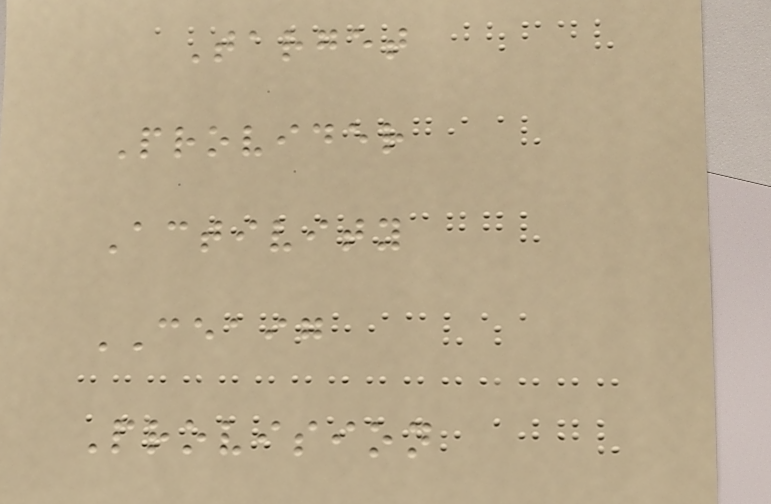Target
Provider
Activity
CEAIG
Provision
